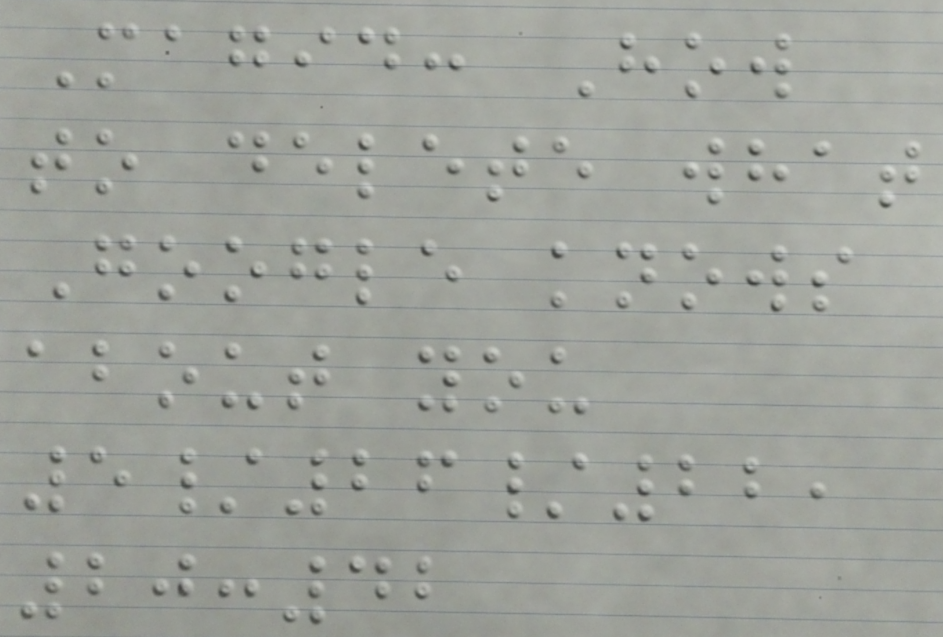Magid: How
to delete what
Google knows
about you
5/26/22,
20:42
